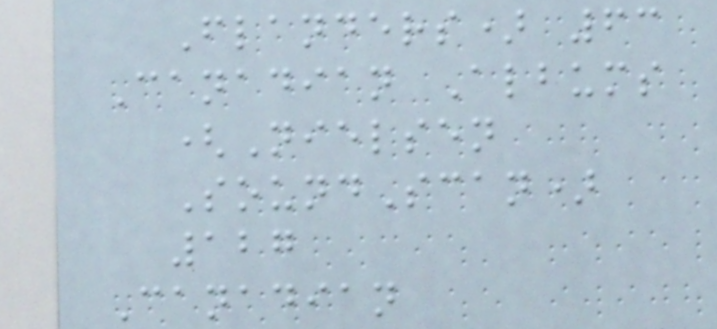Flanders) 63
Canadian Albums
(Nielsen
SoundScan)
127
Canadian
